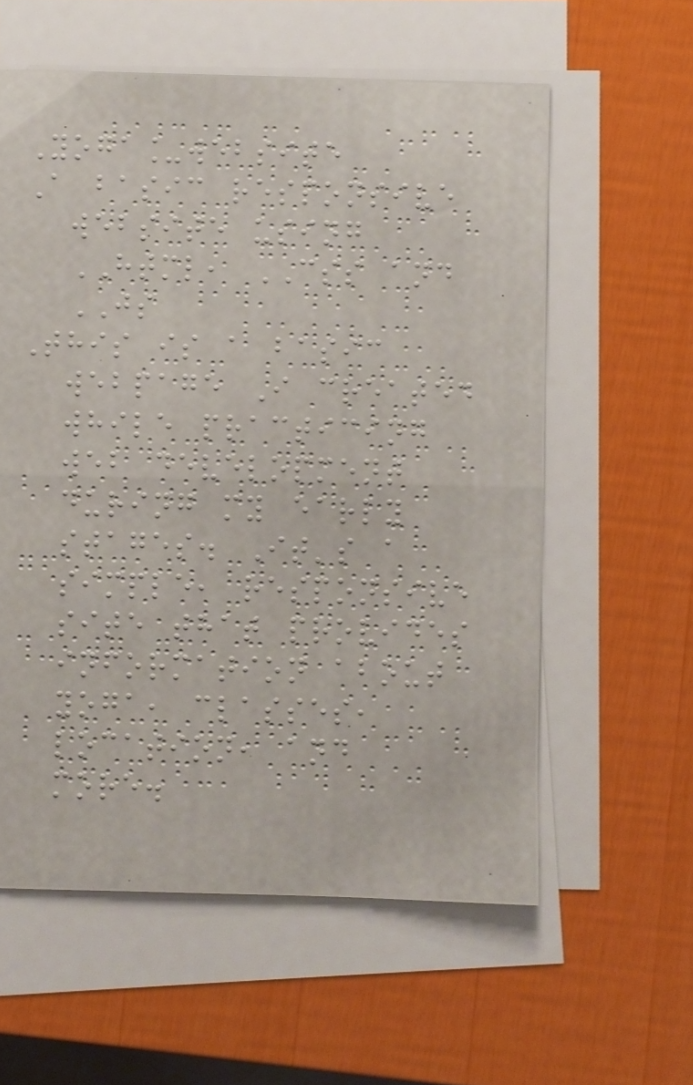Yoga_website
A basic responsive
website using
HTML, CSS and
JS
This is a basic
webpage I created
while practicing
web development
during my early
stages. It's a
simple, responsive
site that provides
information about
yoga, classes,
location, and
more.
